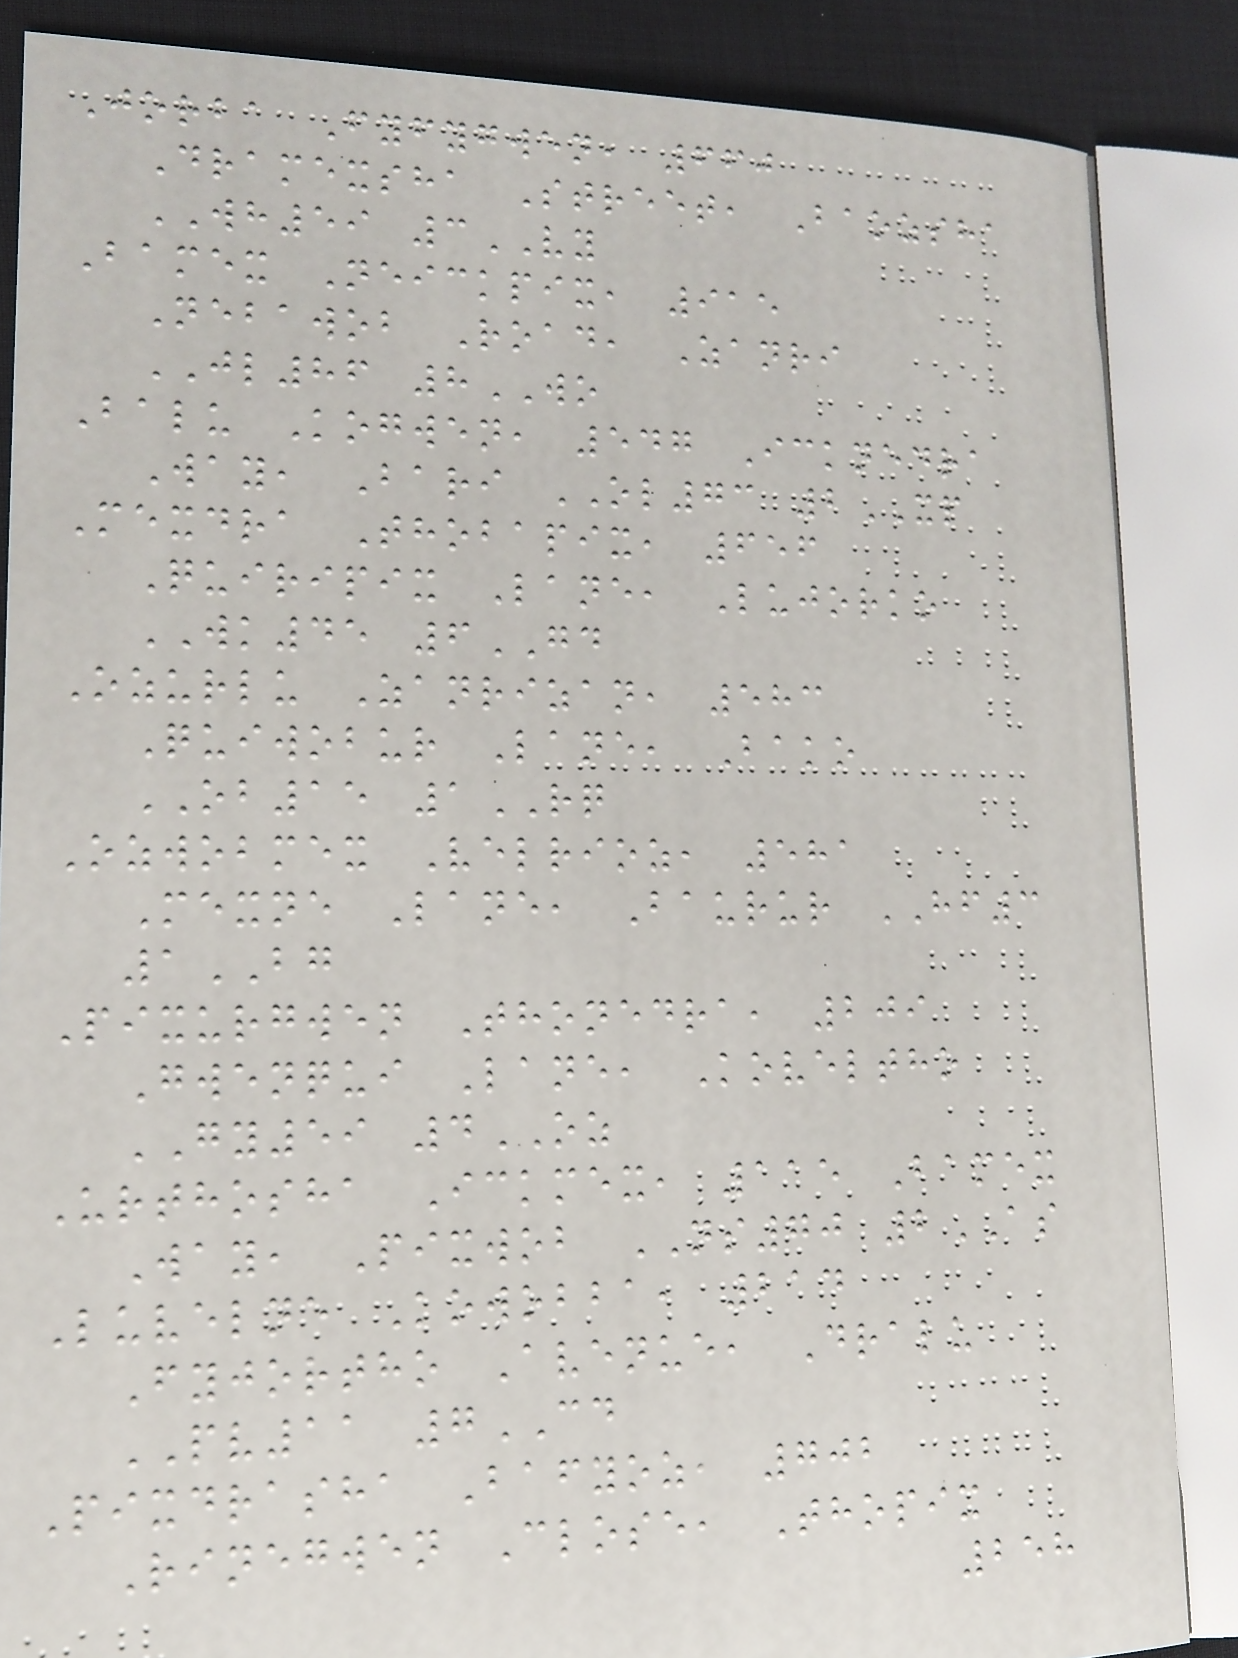Jorba Fyfygwen, 660
Dramexsha Street, Baozsha
WH59 3VY
Bamex Neickpix, 915
Nebawob Road, Zanri
JL86 8WO
Balu Kogwen, 547 Icknedra
Way, Bari OL73 2XP
Mexdra Thobapix, 656
Quiripix Lane, Lujorko
WK45 6GD
Ozurlu Zanrizan, 583
Quiwobur Lane, Bako
OB15 1RQ
Ozwobmex Velrioz, 581
Mexne Lane, Baurur HF3
1BG
Pixurgwen Thonedra, 209
Gwenqui Lane, Koveltho
GY59 4OZ
Urthosha Ickmex, 115 Bamex
Way, Pixwob NS70 2AS
Luvelne Kowobba, 214
Fyjortho Avenue, Dralu
PV11 7CD
Pixdrasha Bafyoz, 702
Rinegwen Close, Thopix
258
